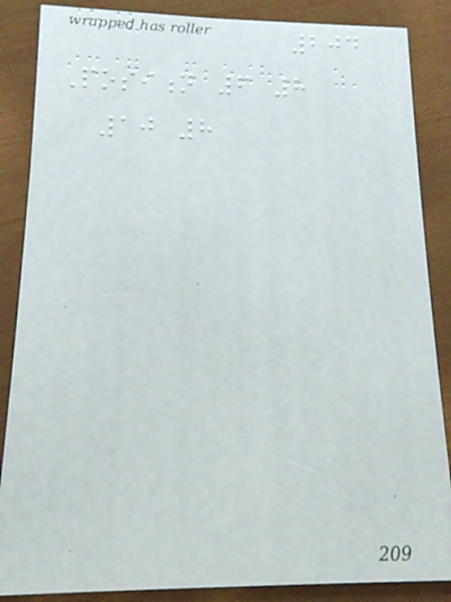204
Position 6 8
10 8
